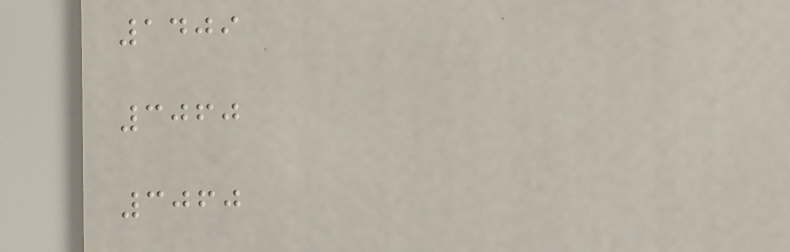1409
3060
3060
